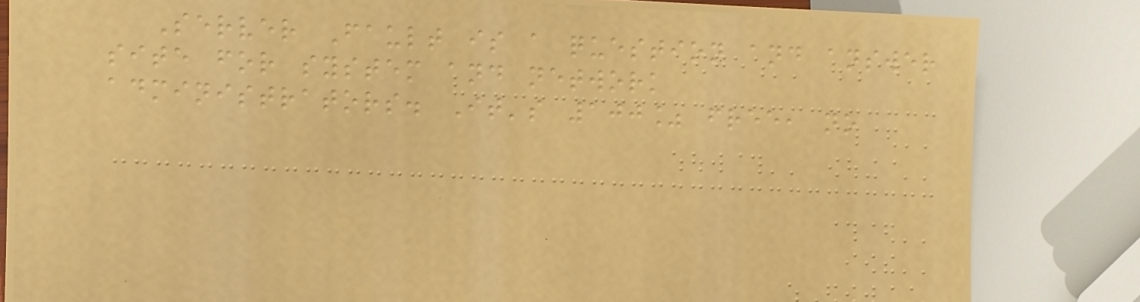Server Fault is a question and answer
site for system and network
administrators. It's 100% free, no
